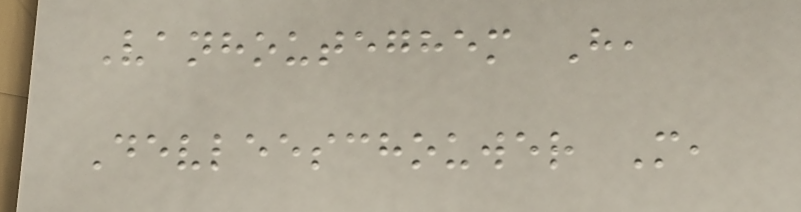Vanhouteghem H,
Devleeschouwer M,
